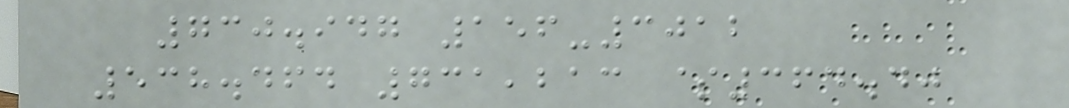730.947 156-3012
538.464 731,213 $364.40
